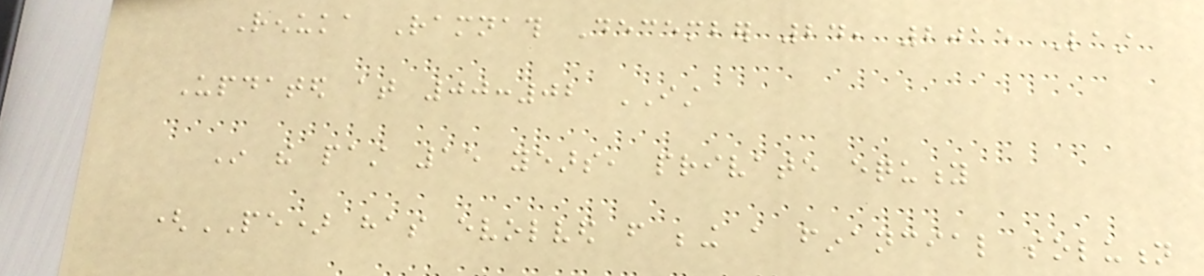Renuka Ramnath December 24, 2015 Last
Updated at 00:02 IST
In the past 15 years, private equity
(PE) has evolved from being a financial solution
